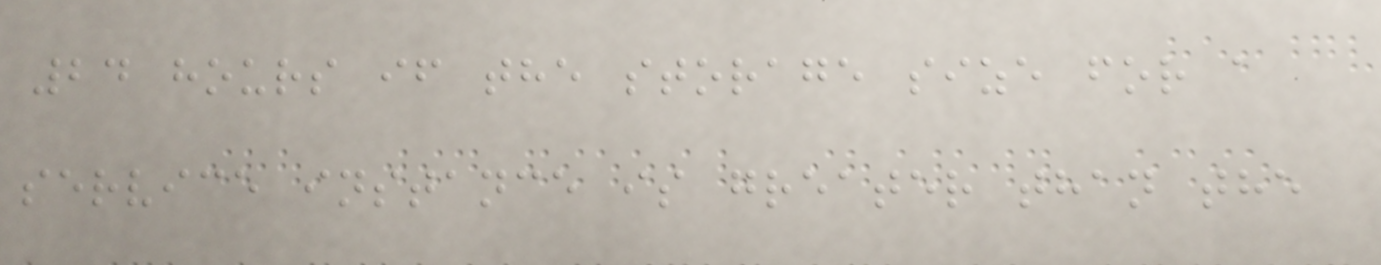24 hours if the storage size for a
service instance is greater than the
